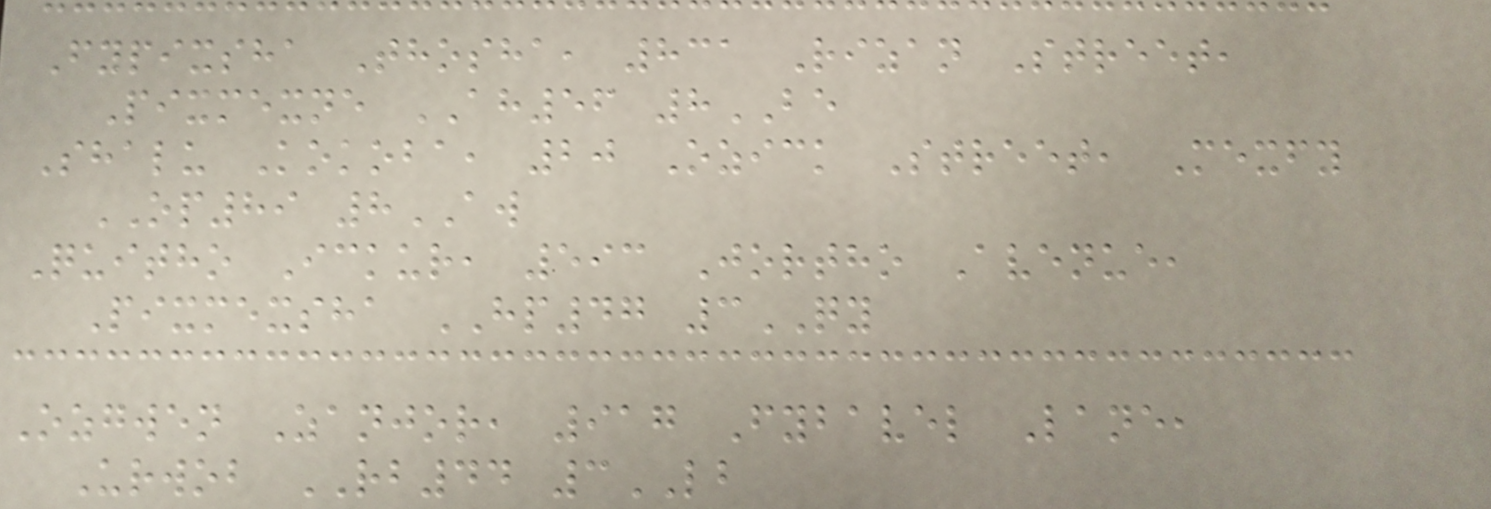Fypixsha Thosha, 831 Rizan Street,
Pixmexne AH56 8BE
Shalu Kokoba, 20 Ozick Street, Mexfy
OP89 8AW
Quitho Ickur, 593 Jortho Avenue,
Pixmexsha HP47 3QY
Ozgwen Zanjor, 917 Fybavel Lane,
Urwob RB44 3LB
